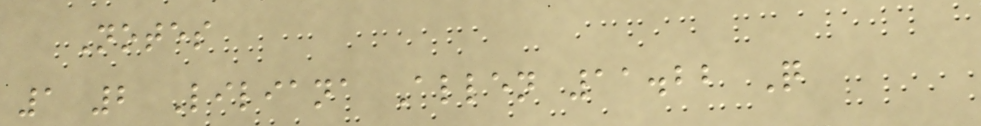Notes
1 2 Liliana Allen 11.22 Q
